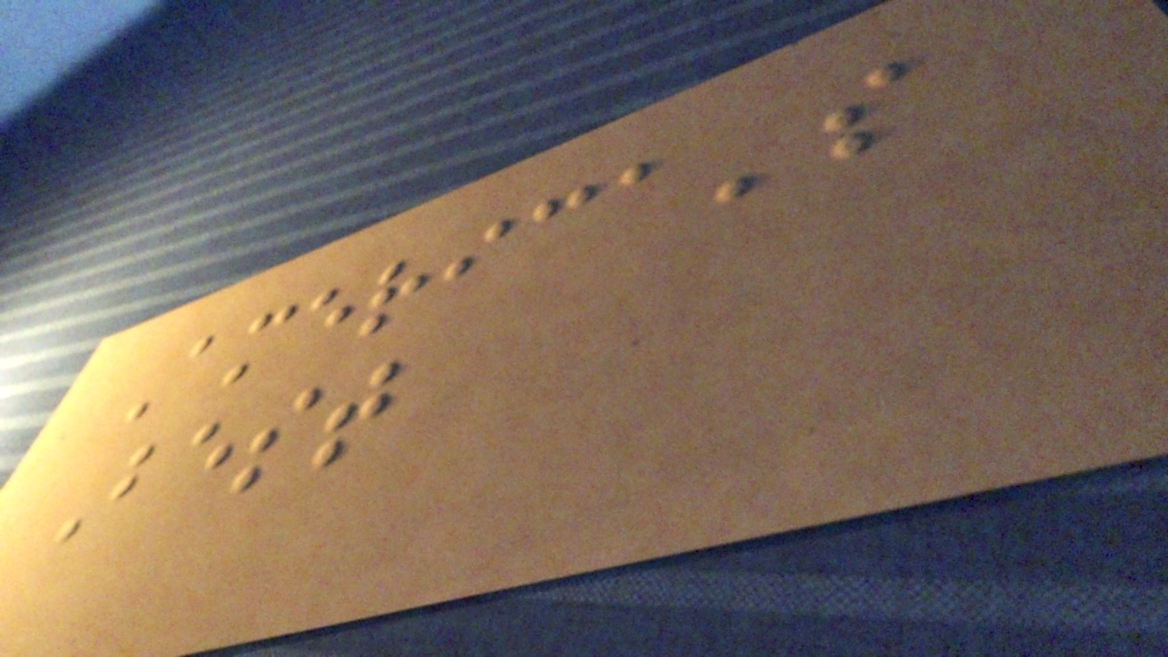America's
Best
